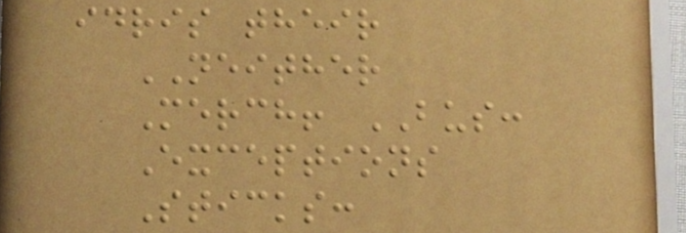idris their
NEITHER
Merch! BUS:
Exceptions
Sticks:
